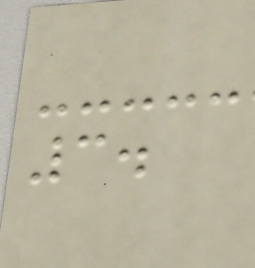3.
